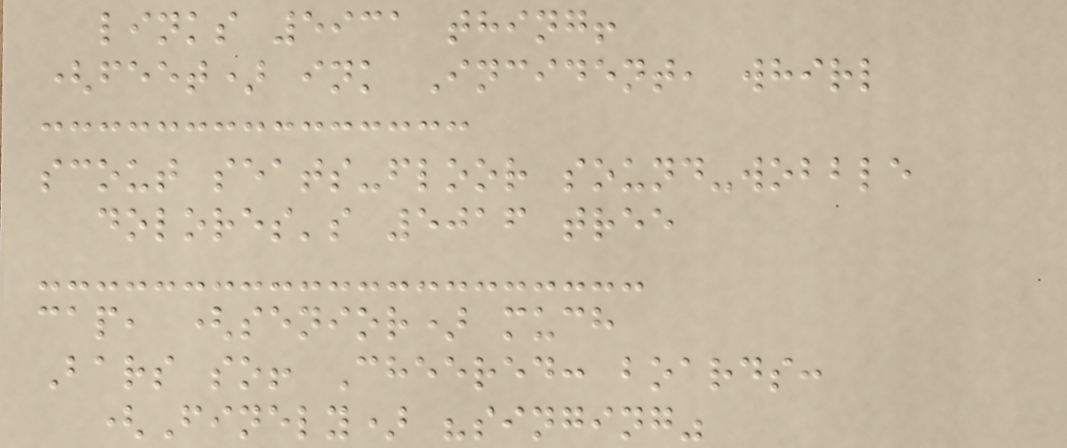links 5931 thing!
(feet) ink Incident, whirl
scout seats-floor sound-wobble
dolores's 5016 tree
cap, (senior) much
Bars so! Cheered: boards:
(Finely) "singing"
